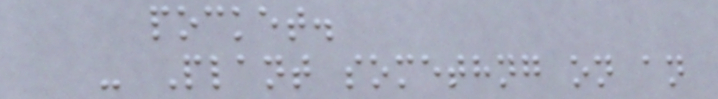pocket.
- Plant somethng on an
